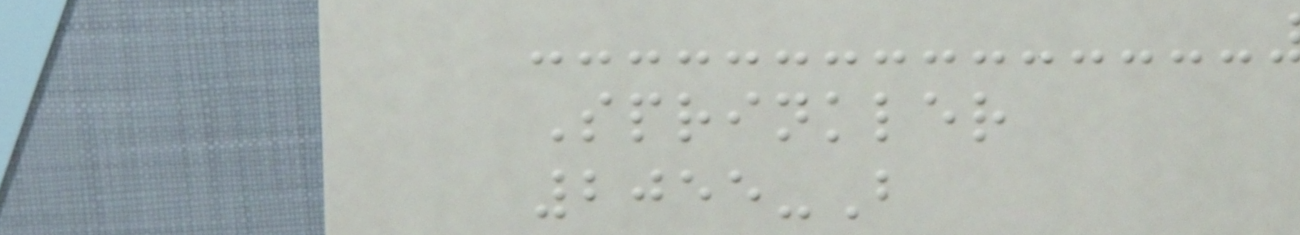Sprinkler
2055-B
